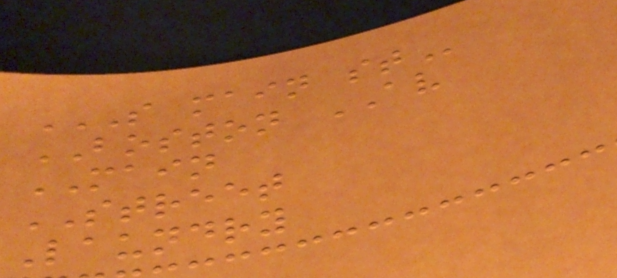S MAIN ST
BOSTON AV
MAIN
STREET
Laundry
